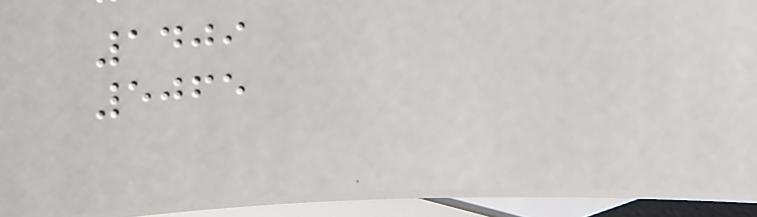1409
5065
